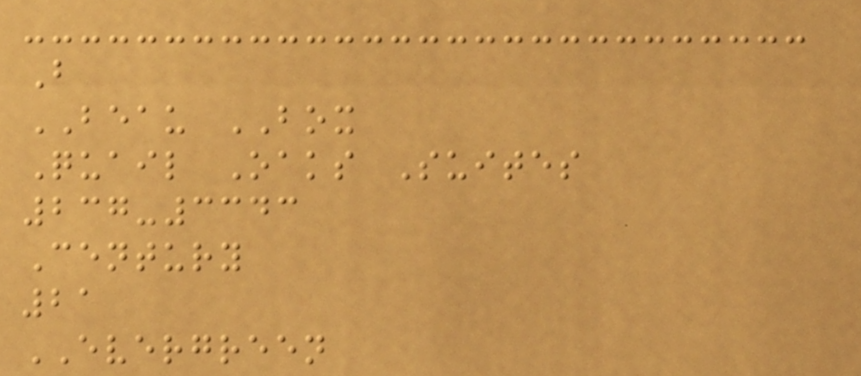B
BEAU BOX
Quail Oaks Suites
237-3343
Century
21
EVERGREEN
